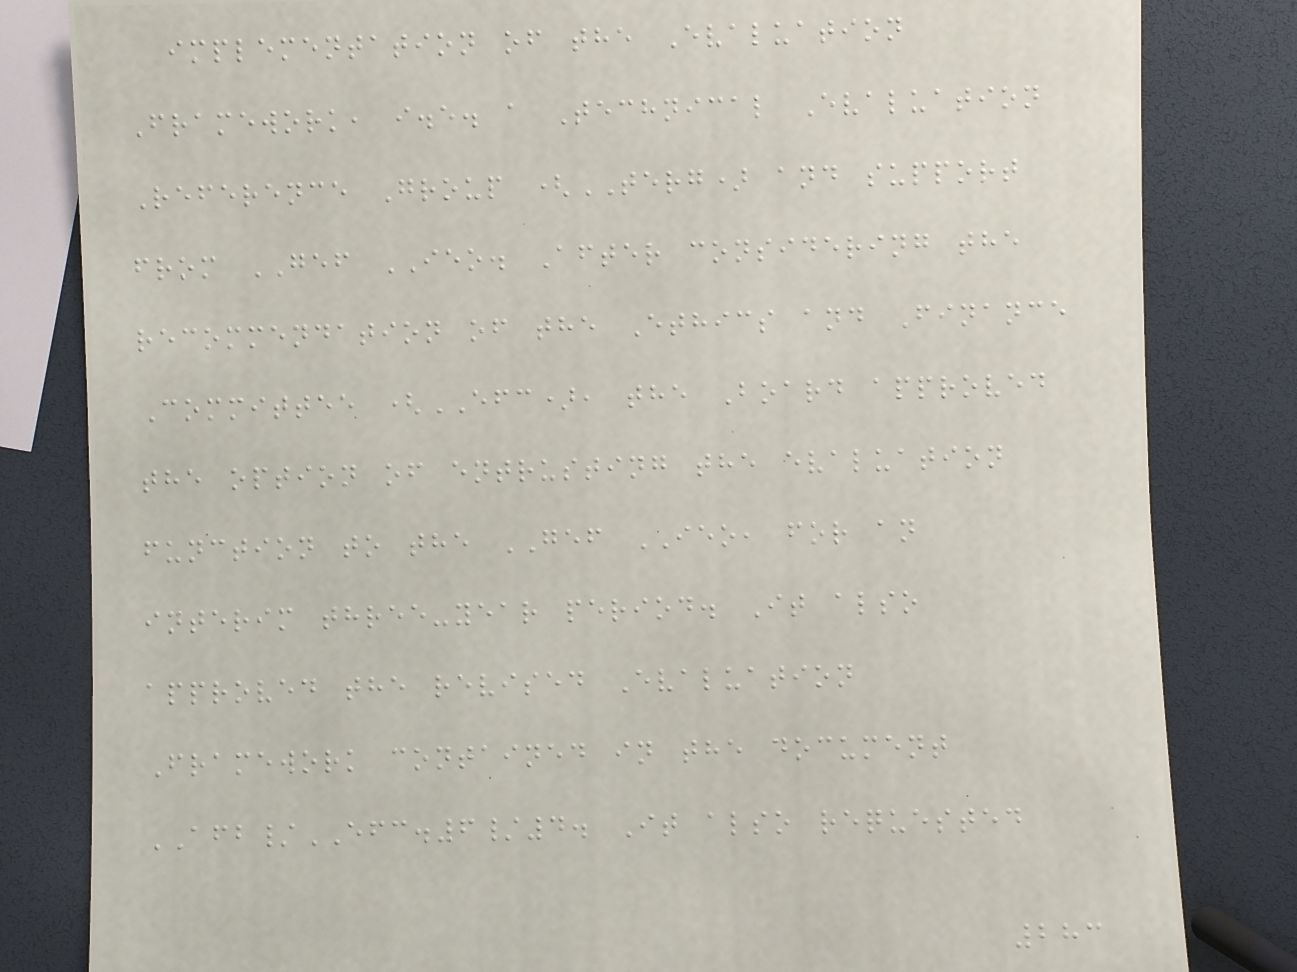implementation of the Evaluation
Framework, i.e. a Technical Evaluation
Reference Group (TERG) and support
from GEF IEO. After considering the
recommendation of the Ethics and Finance
Committee (EFC), the Board approved
the option of entrusting the evaluation
function to the GEF IEO, for an
interim three-year period. It also
approved the revised Evaluation
Framework contained in the document
AFB/EFC.6/4. It also requested
283
